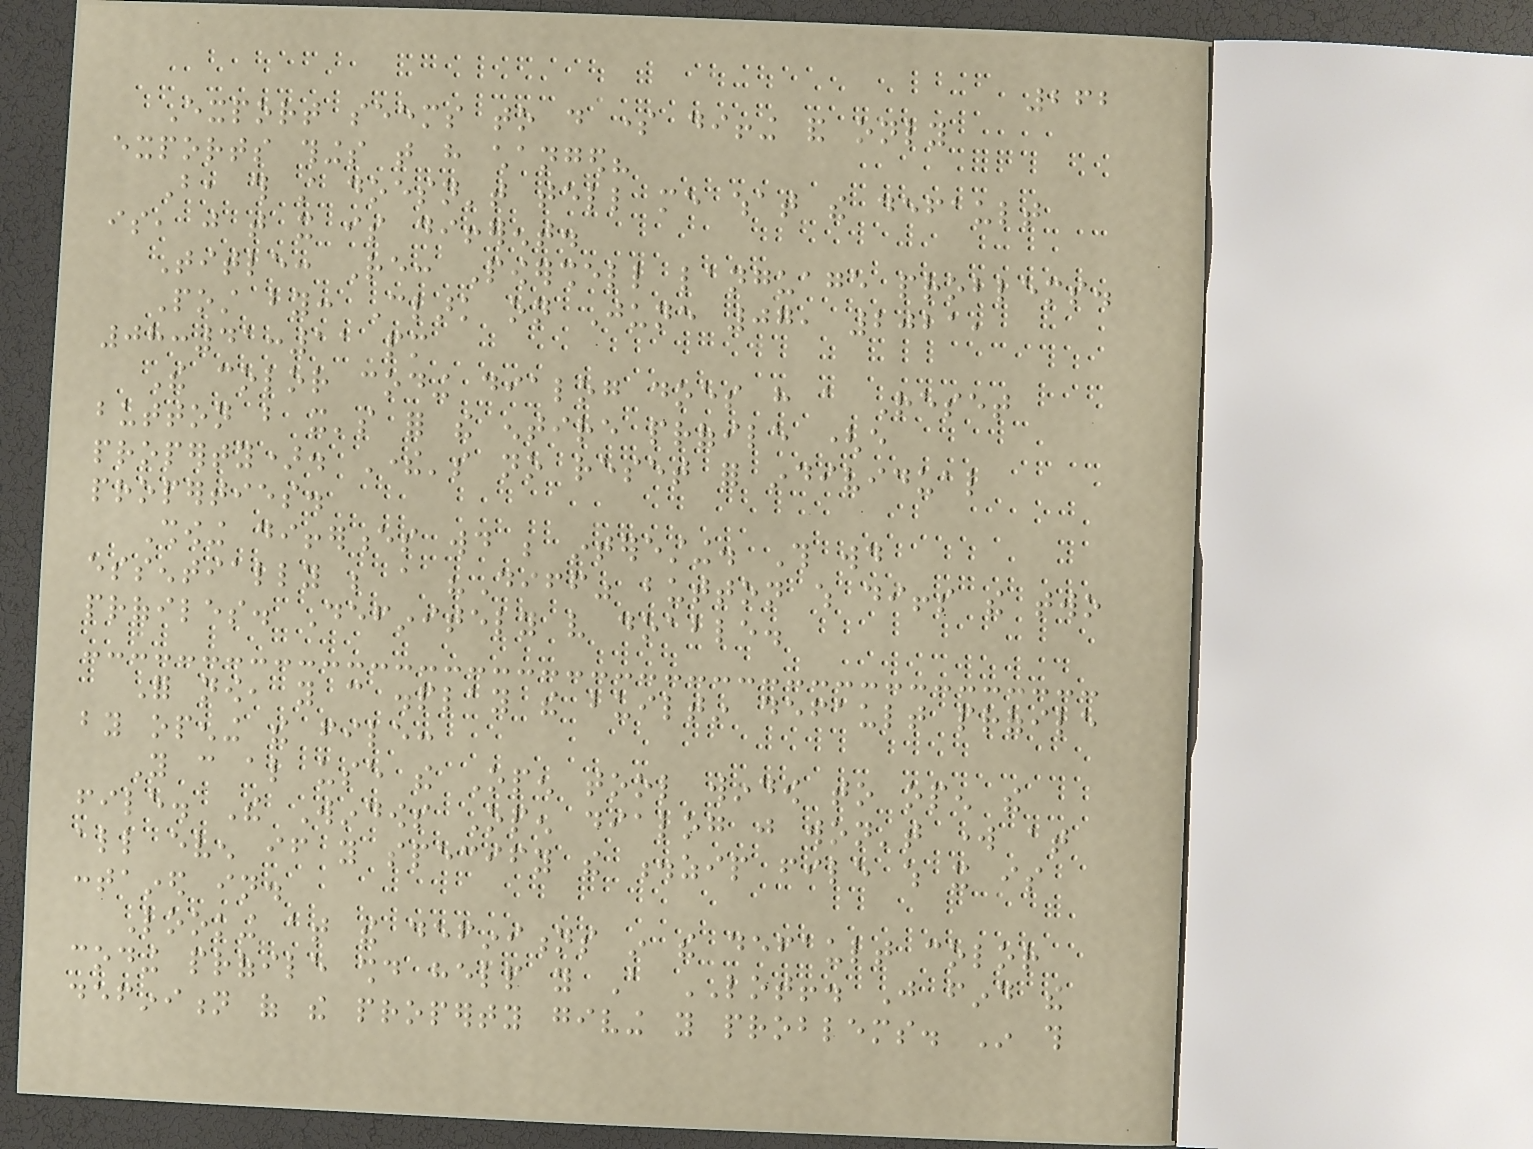262
Export seems to do some diffing and only
exports things that have changed?
But, this still doesn't tell me what the default
is, just that it is different.
Title: Re: Powershell language problems.
Post by: Clark on June 07, 2021,
08:41:11 pm
The color coding dialog does have a Reset
button but it's for the entire profile (every
property). There's no reset for individual
properties.
Showing differences would be interesting. This would
essentially be a "Diff" button which diffs the two
profiles. Definitely very doable.
For now, you can display the builtin default profile
by opening the file:
You can also use the Open tool window to open the
file. The Windows Open dialog just won't work at
all even if you specify the .zip file which it is
contained in.
Looking at the definitions in the default color
coding profile should help you A LOT!. Just find the
definition of the property giving you problems. In this
